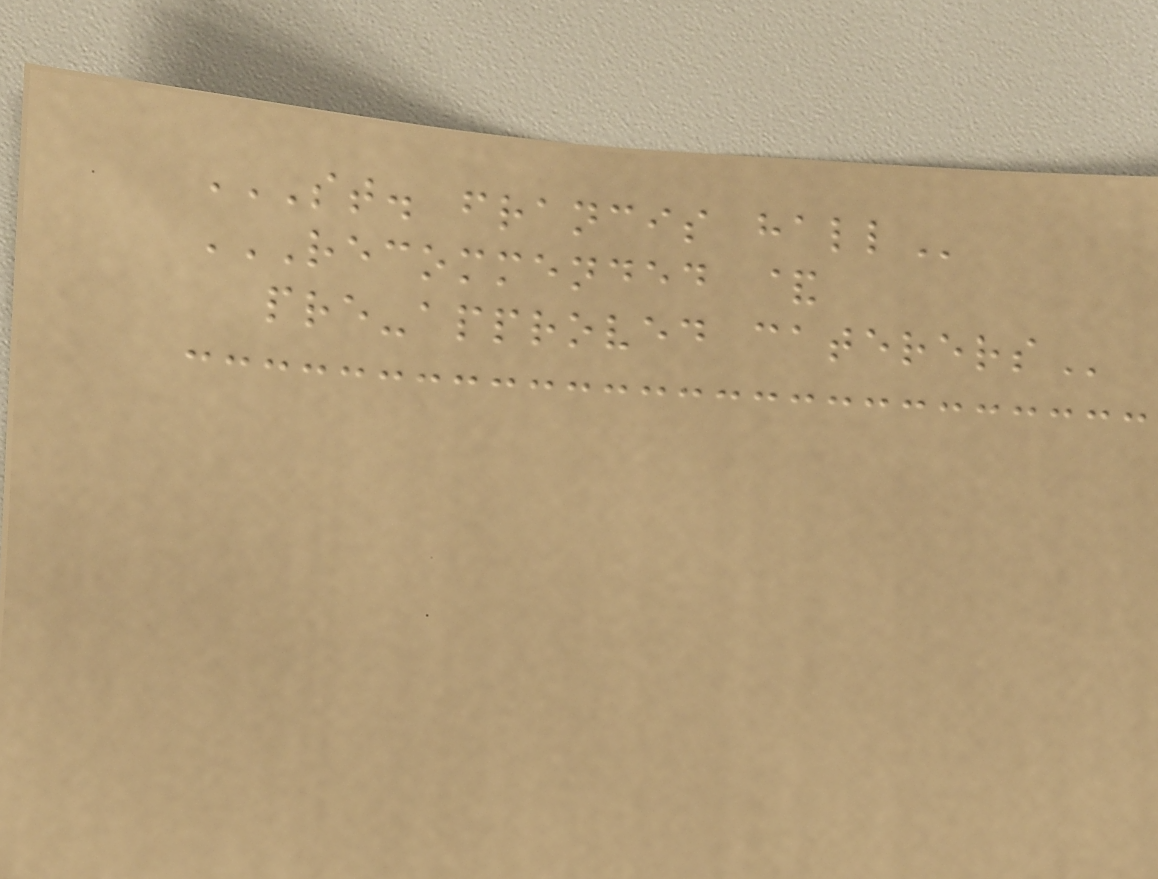ST. FRANCIS HALL
RECOMMENDED &
PRE-APPROVED CATERERS
